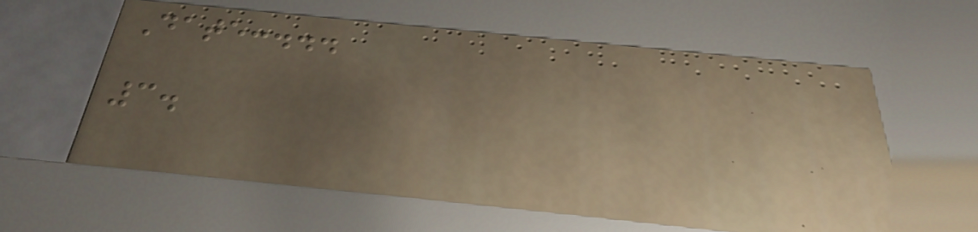Date:...
3.
